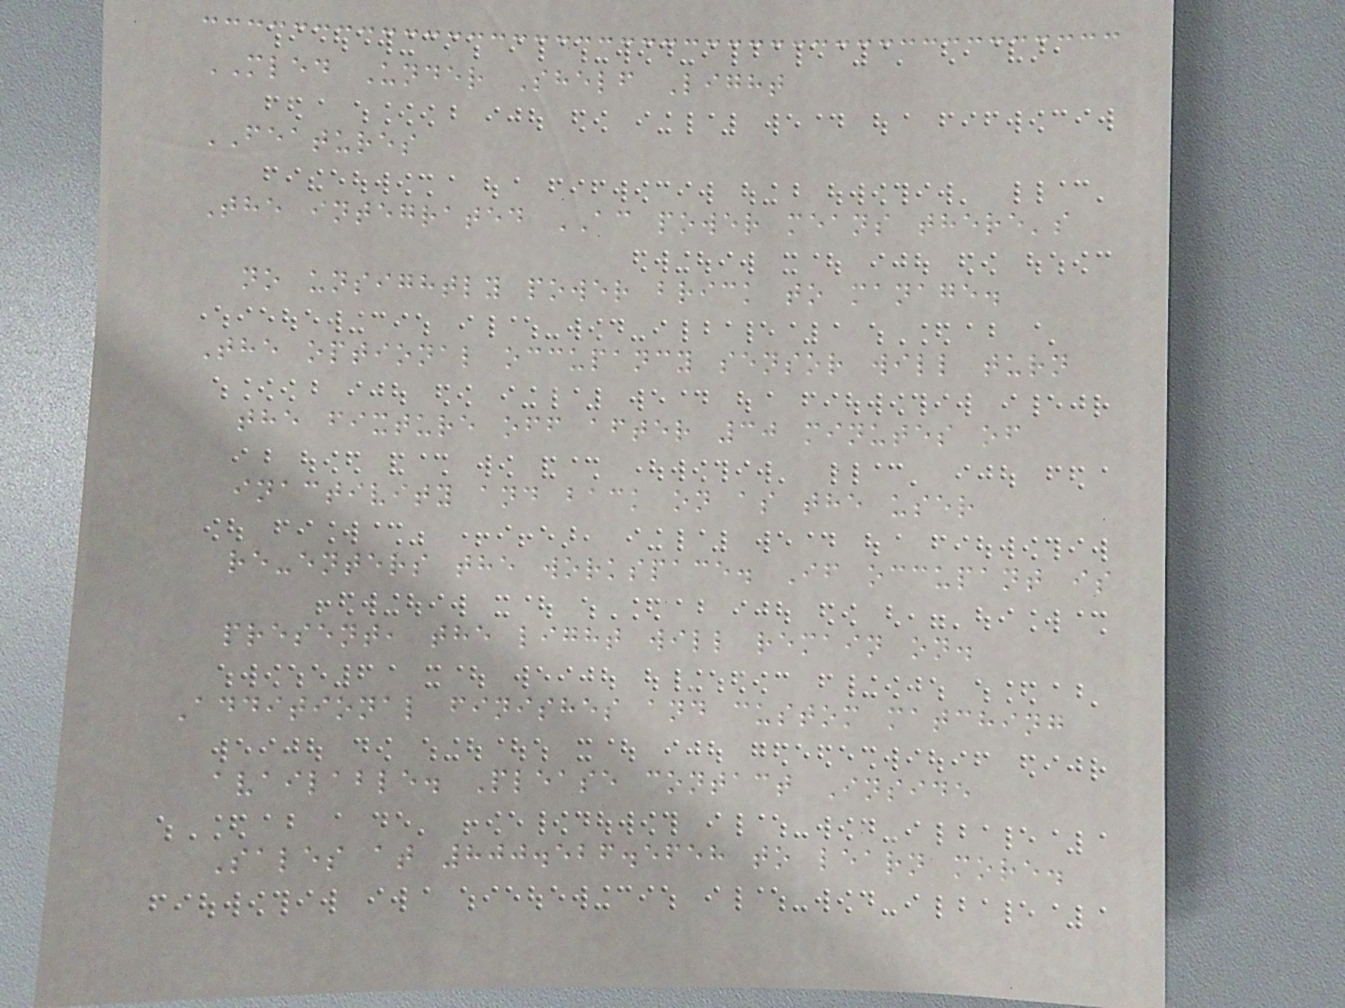MLED Under Shelf Light
FEATURES
The integrated AC power means there's
no unsightly power brick to manage.
The optional occupancy sensor will turn
the fixture off after 30 minutes of
inactivity and back on as the user
re-enters the workspace. If occupant is
present, the light will remain on.
Additional finishes and custom matching
available. Please contact Inside
Sales at 800.526.5658 to learn more.
